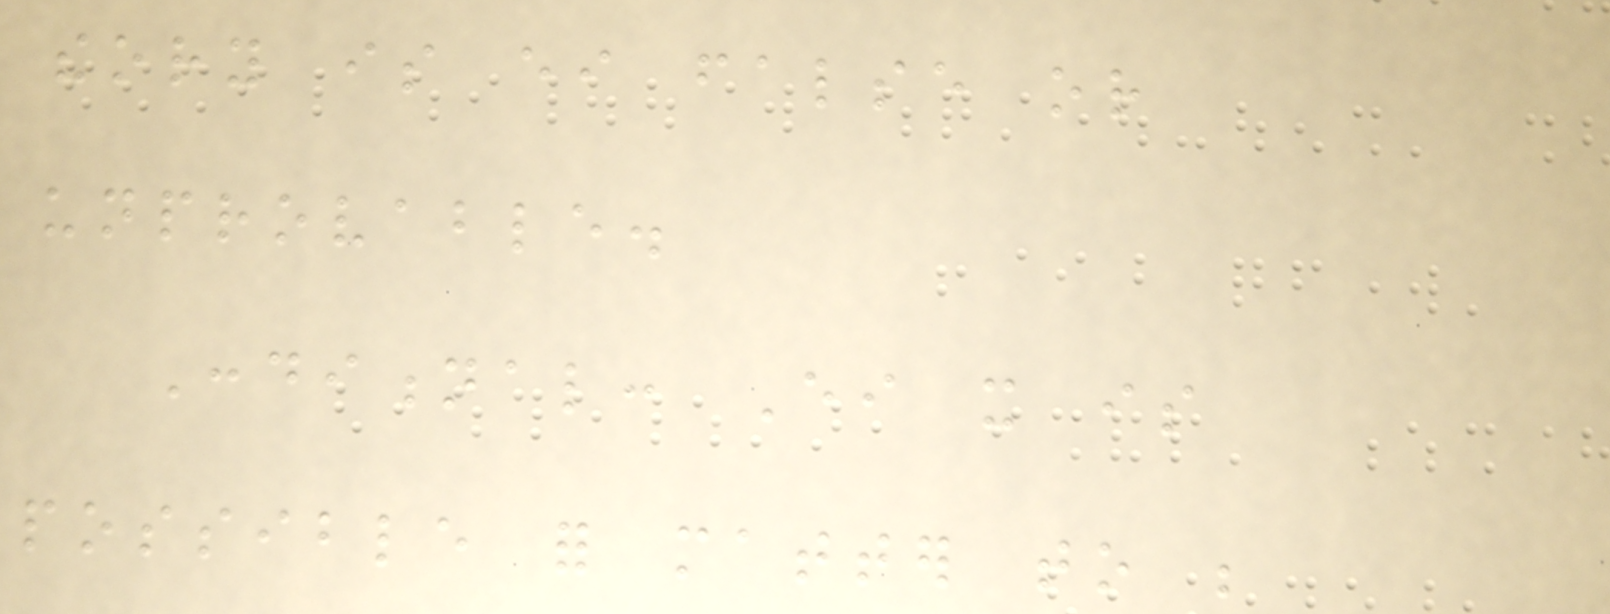theory is either false or
unprovable.
Conditional: Either it is
possible for matter to be
